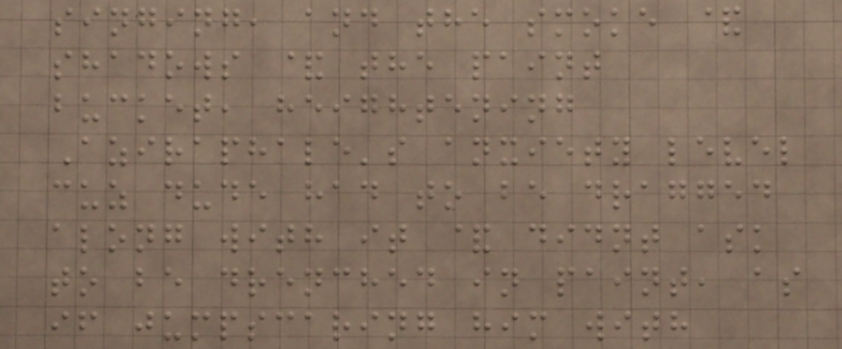singing, and the smoke &
shadows & the paint
bucket, heightening
Aziraphale's anxiety level
cuz dude had to be dragged
along with it & didnt ask
to be drenched in paint, as
if jumpscaring him with
